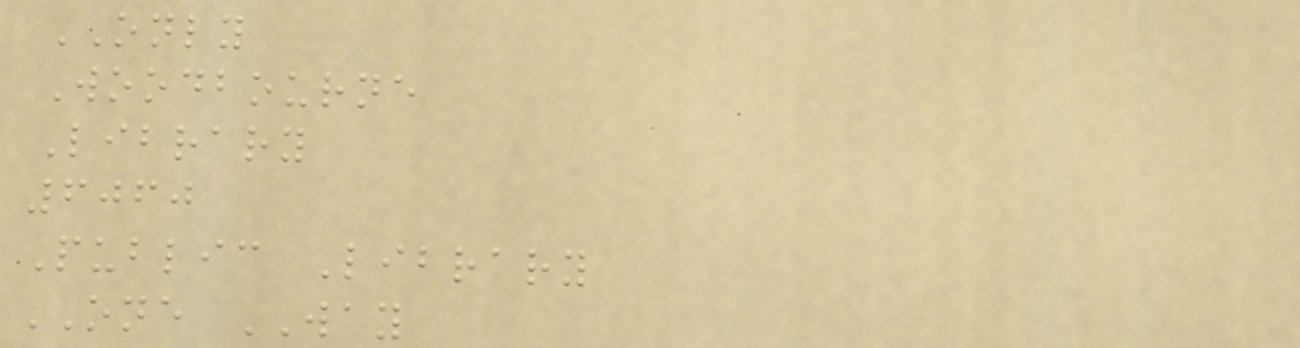ONLY
Woodbourne
Library
6060
Public Library
ONE WAY
